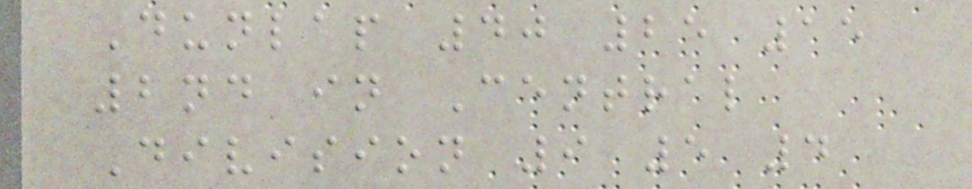Dunlap 40 25 15
2nd in Central
Division 9 5 4
